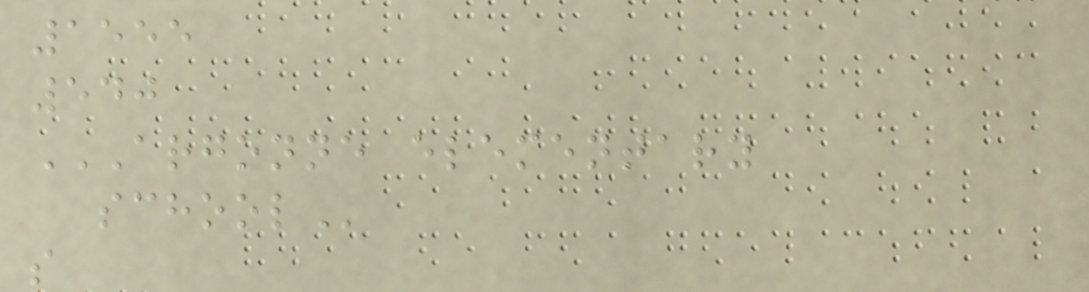1555
540
ARGONNE ELEMENTARY
SCHOOL
s
